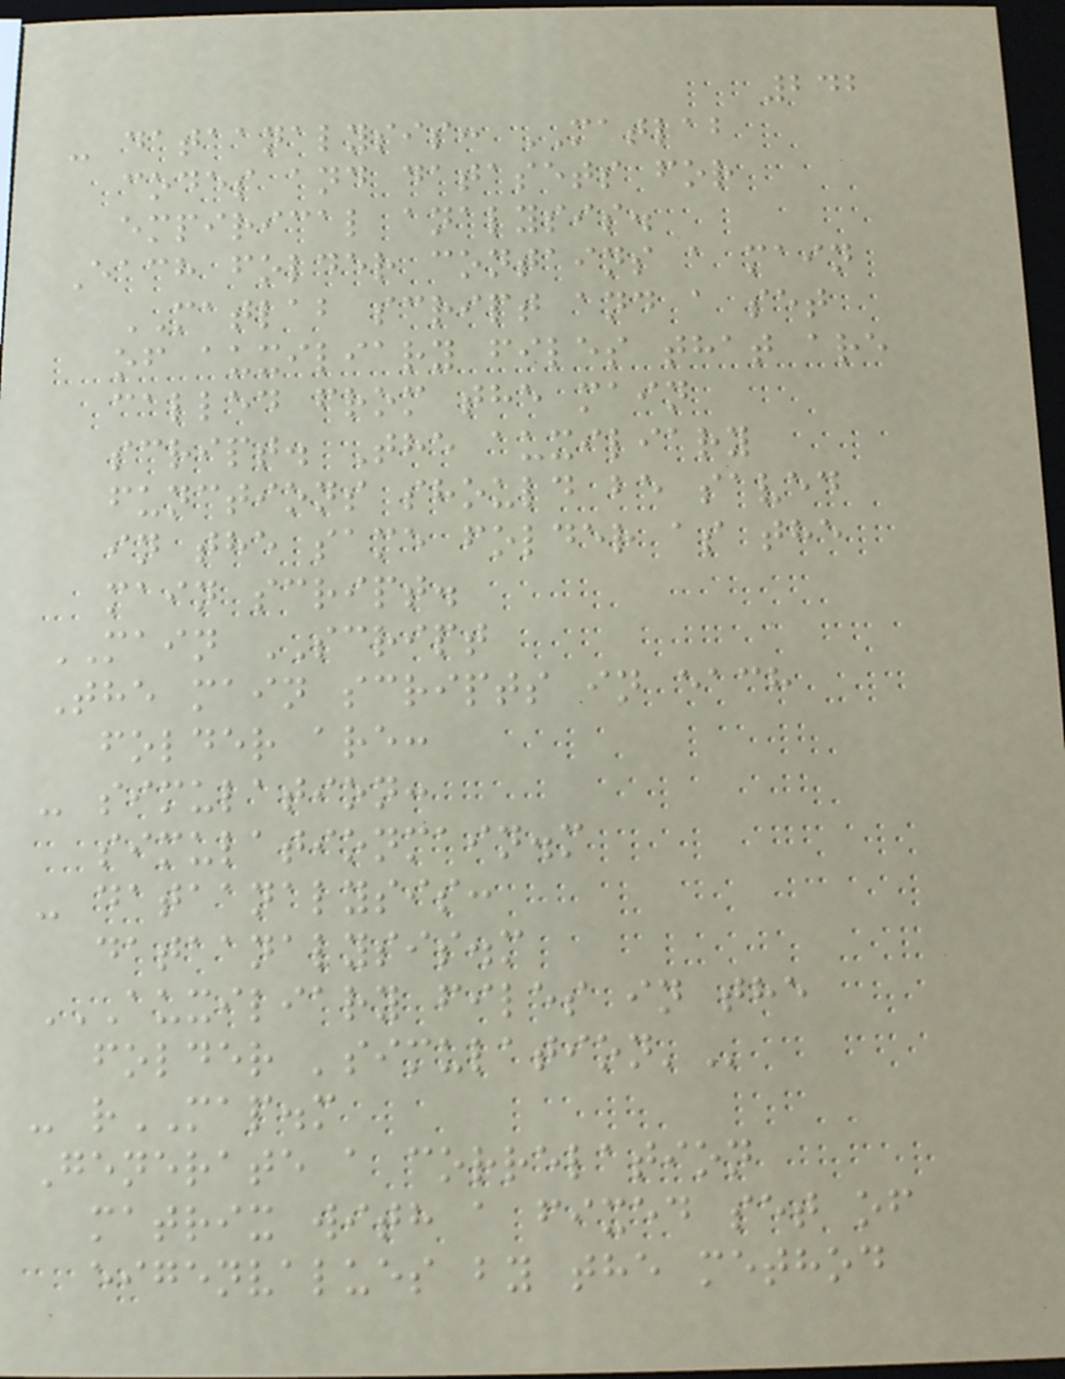242
- dataanalysis: MATLAB
codes and datasets for
empirical analysis.
Each folder contains a main
MATLAB script and a set
of auxiliary files that are
called from the main
script. The auxiliary
functions should be saved
in the same folder as the
main script.
MAIN SCRIPT
The main scripts in each
folder are:
- simulation:
simulationmain.m
- dataanalysis:
dataanalysis.m
AUXILIARY FILES IN THE
FOLDER 'SIMULATION'
- rMAP.m
Generate a correlation
matrix with a fixed set of
eigenvalues by the method
